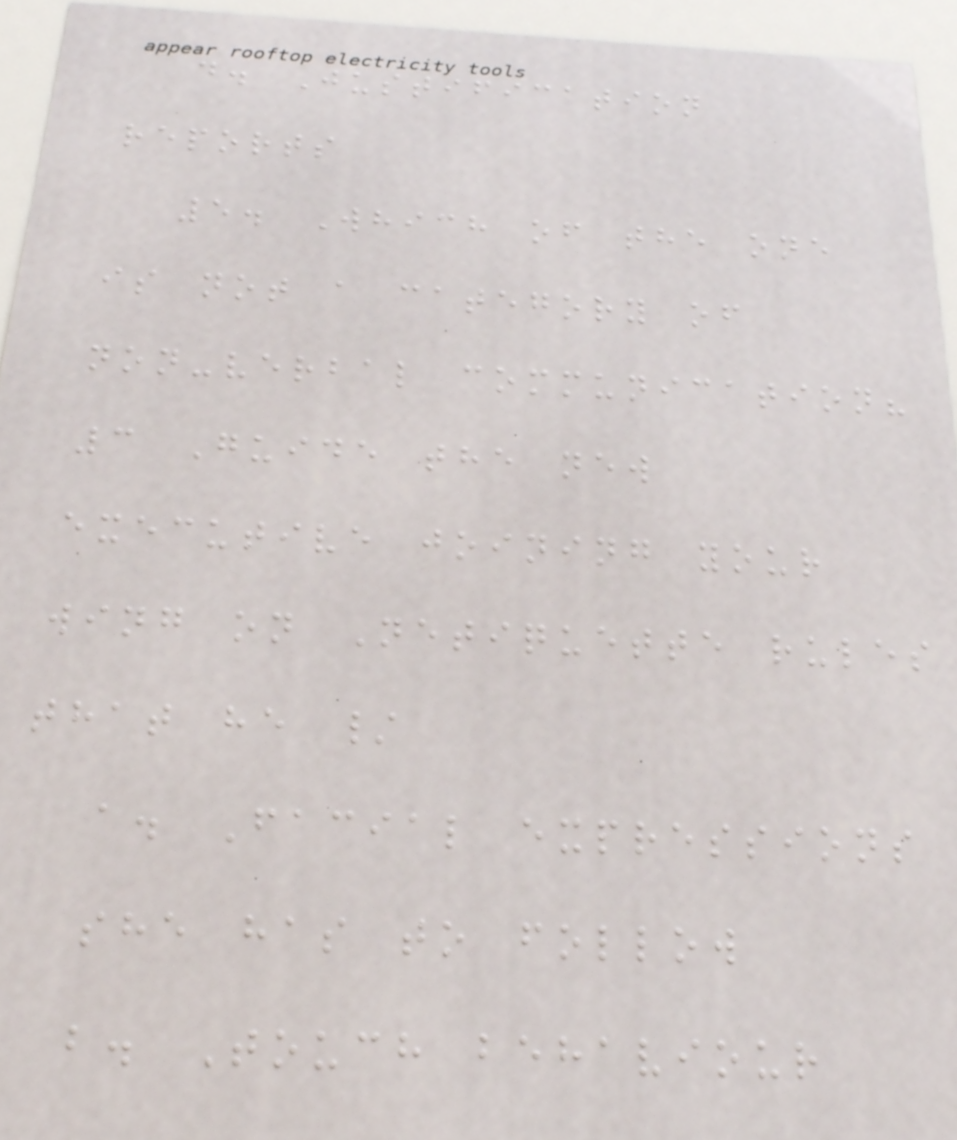d. Justification
reports
5. Which of the one
is not a category of
non-verbal communication?
3 Guide the new
executive joining your
wing on Netiquette rules
that he /
a. Facial expressions
she has to follow
b. Touch behaviour
